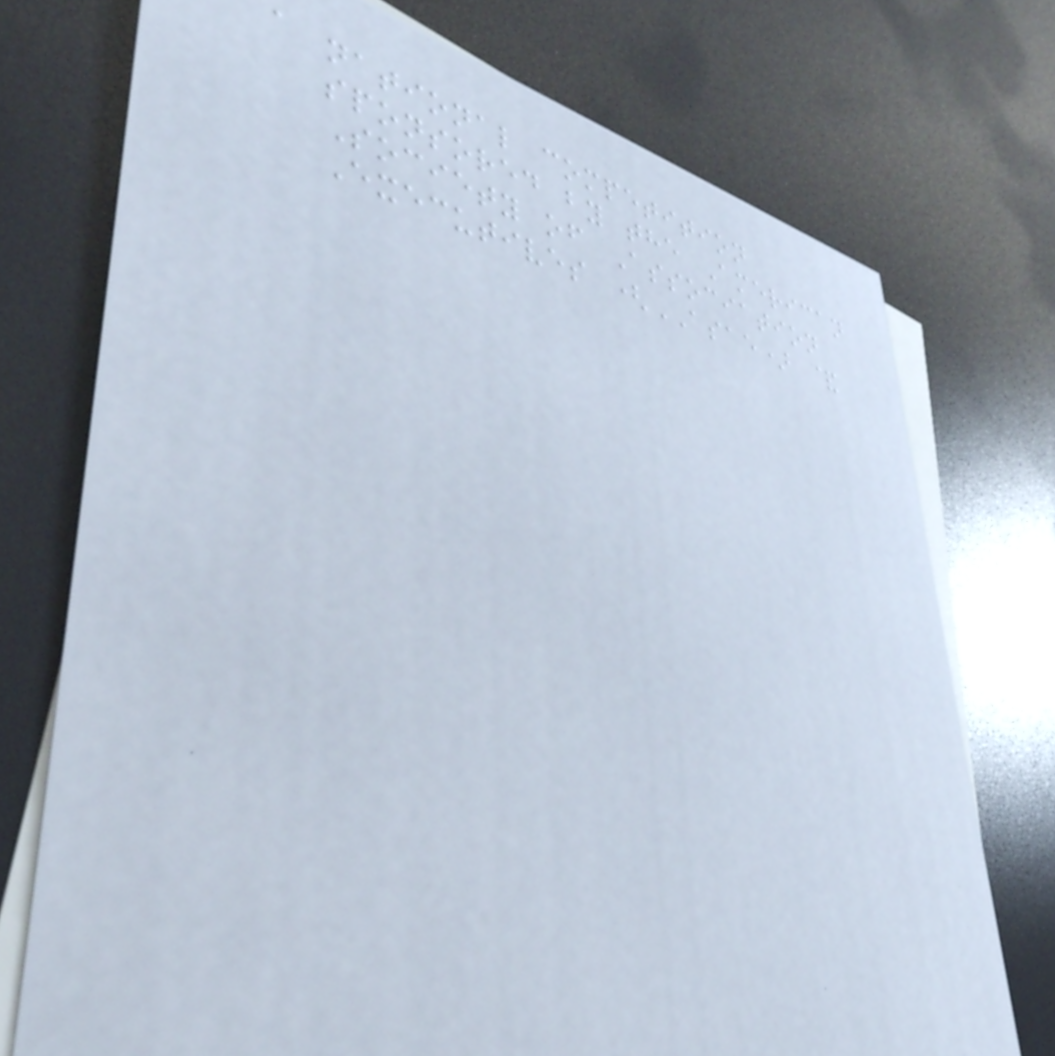a national competition
sponsored by the American
Society of Association
Executives (ASAE) &
